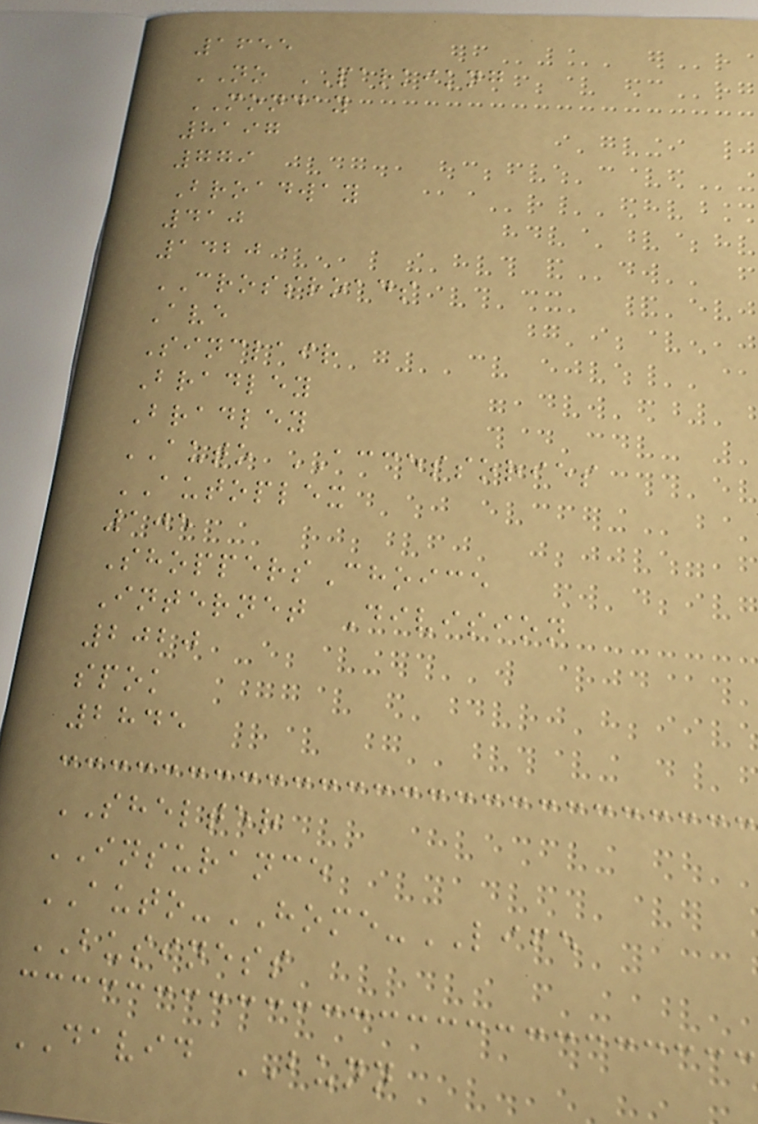1655
NO PARKIKNG
MONDAY
8197
779
Broadway
410
1420
CROSSROADS
Ave
Sinclair
Bradley
Bradley
AUTO ACCESSORIES
AUTOPLEX
105
ShoppersChoice
Internet Division
2020
spok
2845
SHELTER
INSURANCE
AUTO-HOME-LIFE
BUSINESS
DAVID BUNN
